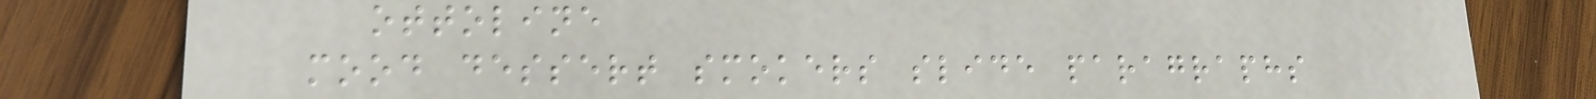ottoline
mood dessert smokers slide paragraphs
